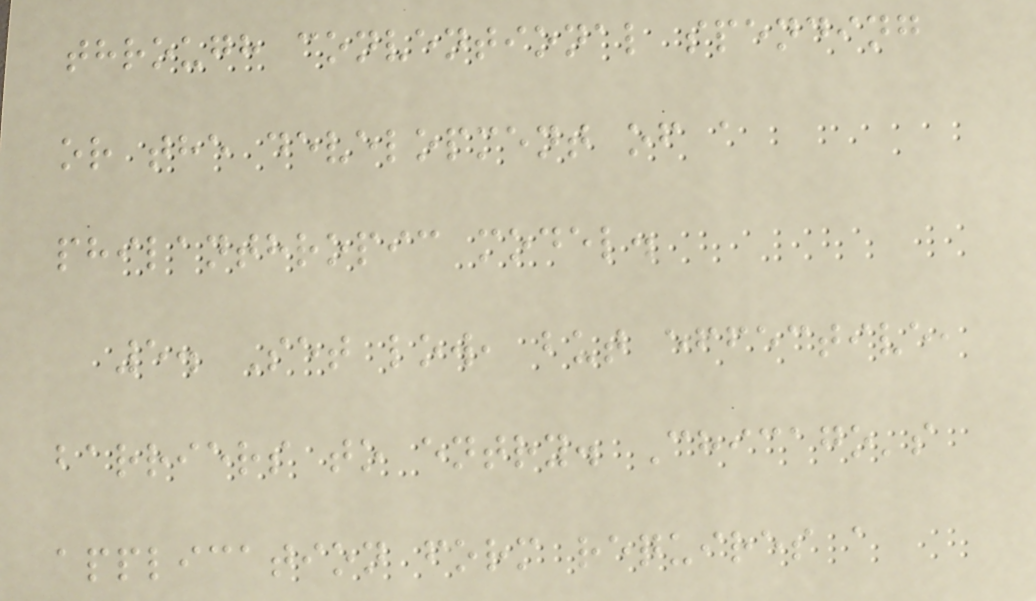through conventional spending
or the development of a
philanthropic model.
5. Set low, but effective,
barriers to entry. Chicago's
application form requires a
